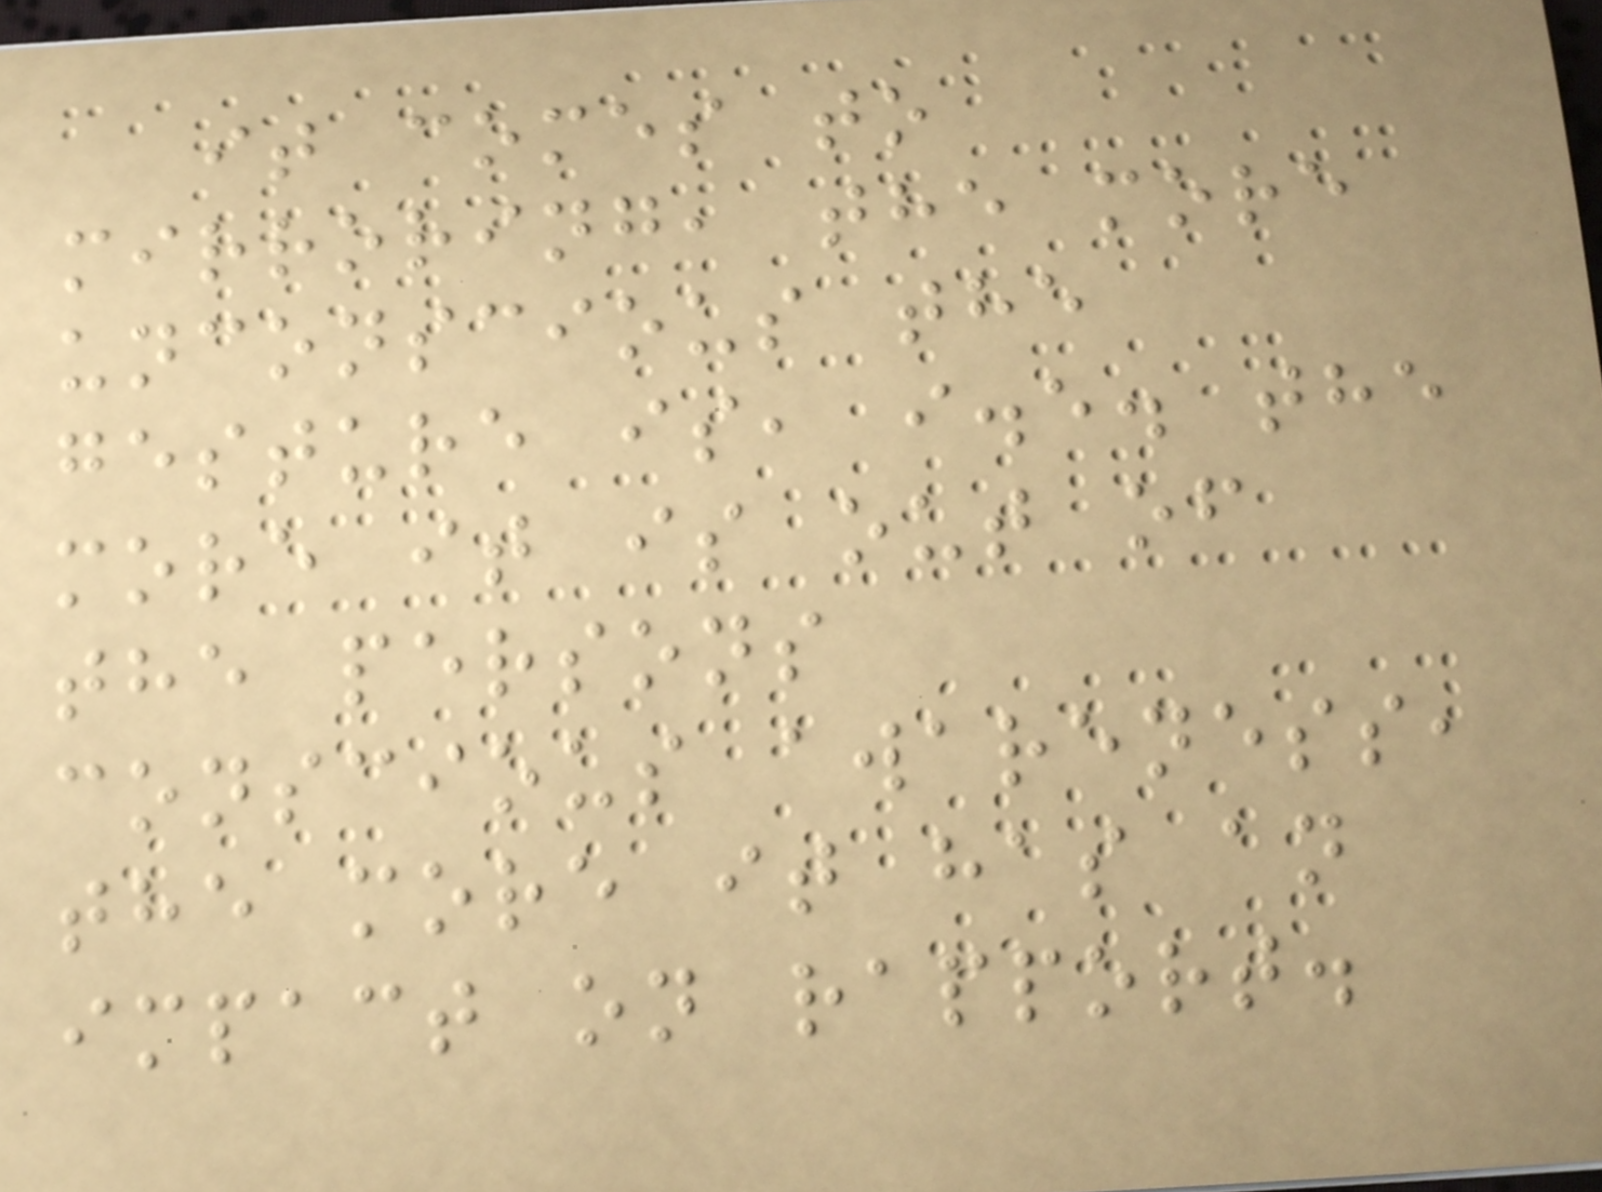it comes to
mirroring, the more
unconscious the
gesture is, i.e. the
more it is out of
the persons
conscious awareness,
the more it has an
impact on rapport.
